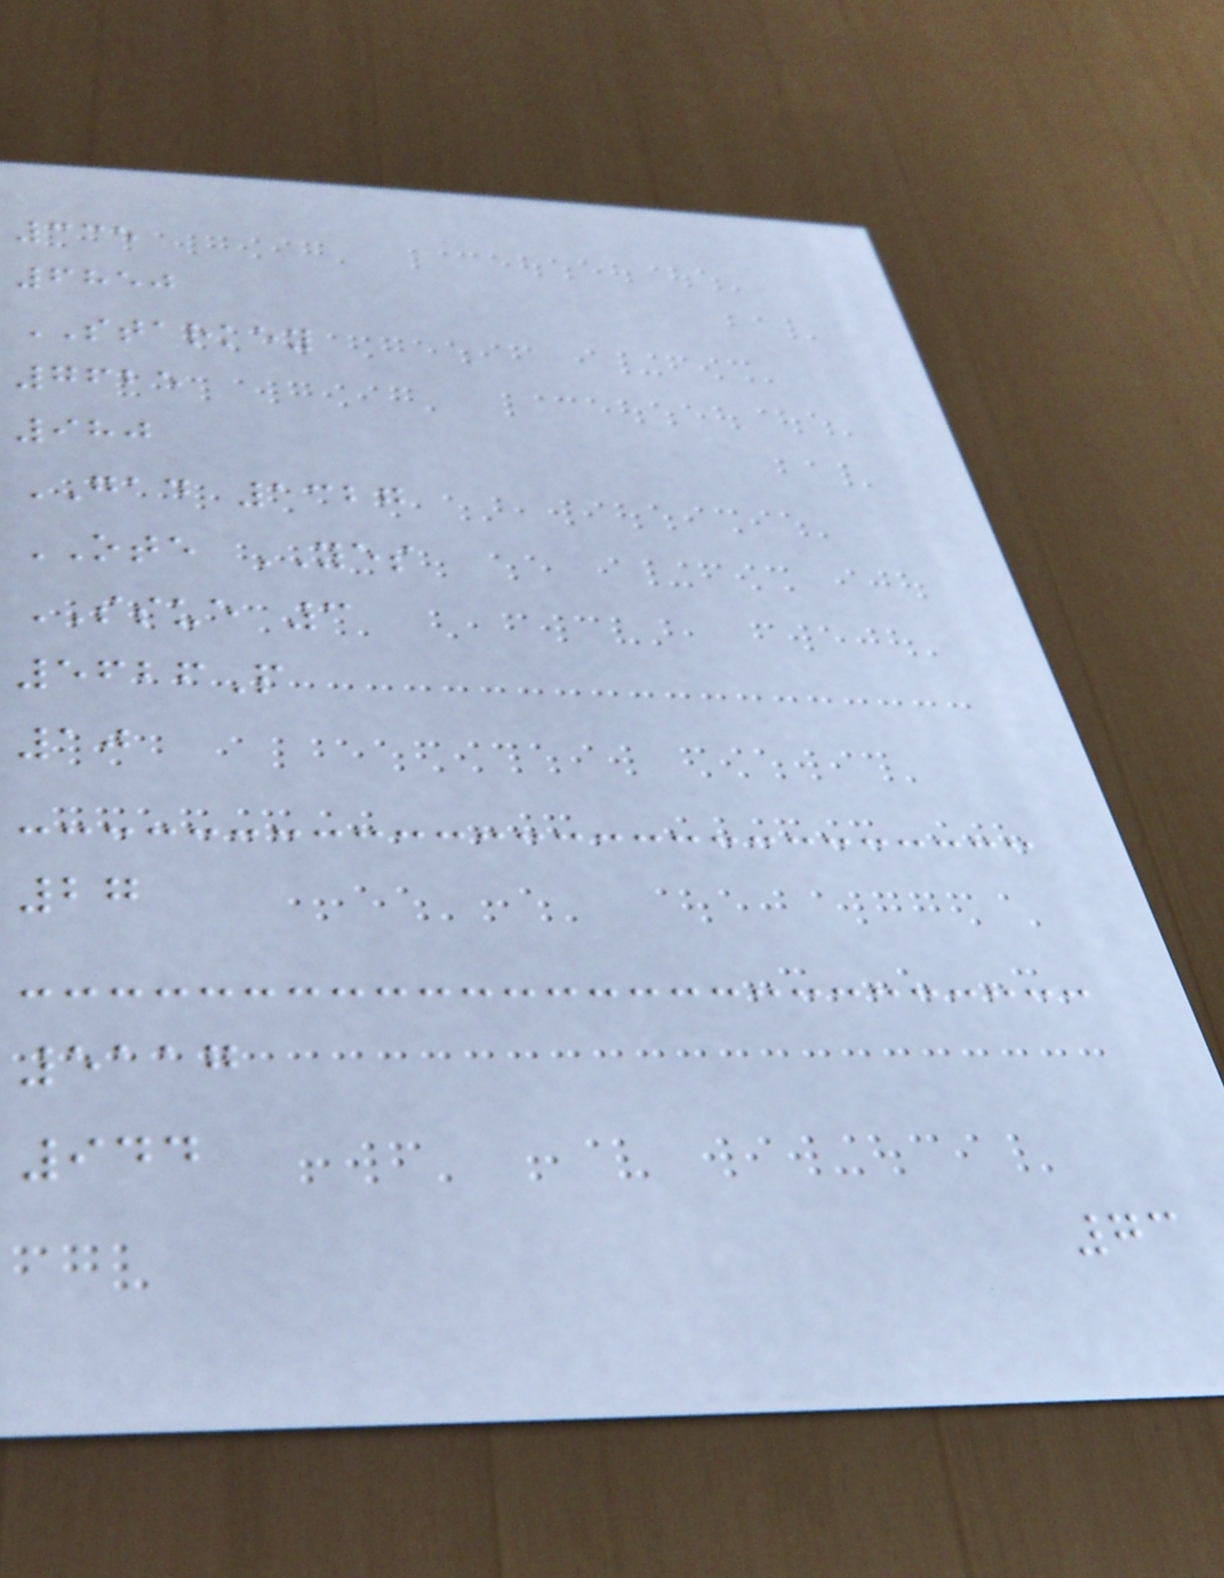335
6850
STARKEY
7625
980
GAD 1327
OTE YES
SSUE 3
5626P
10
27
5117
944
73
